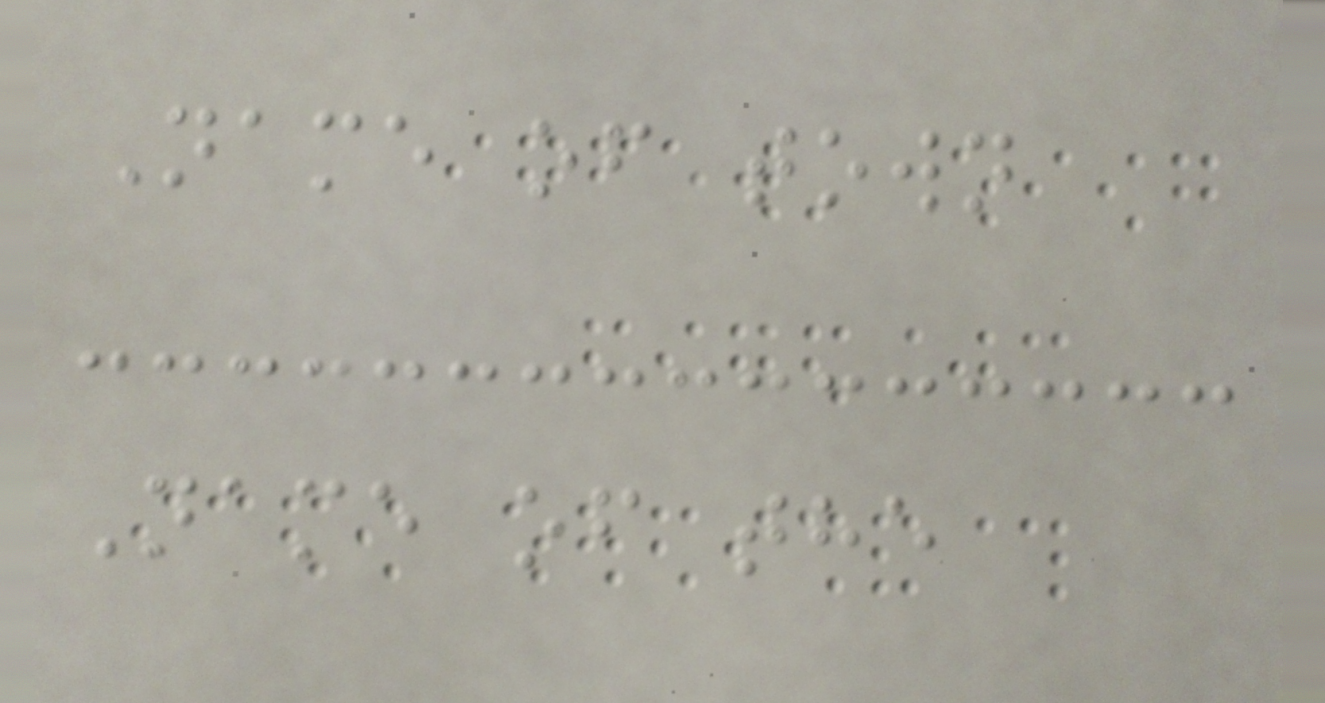Name of town
Name of the
